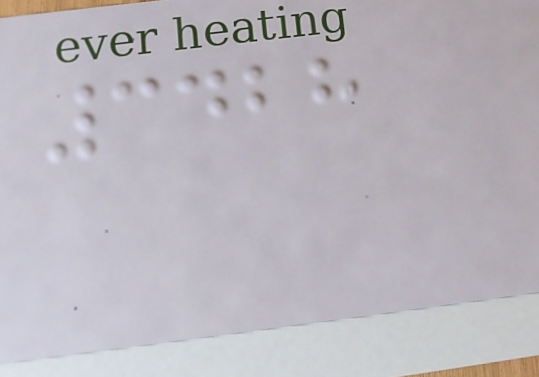3428
